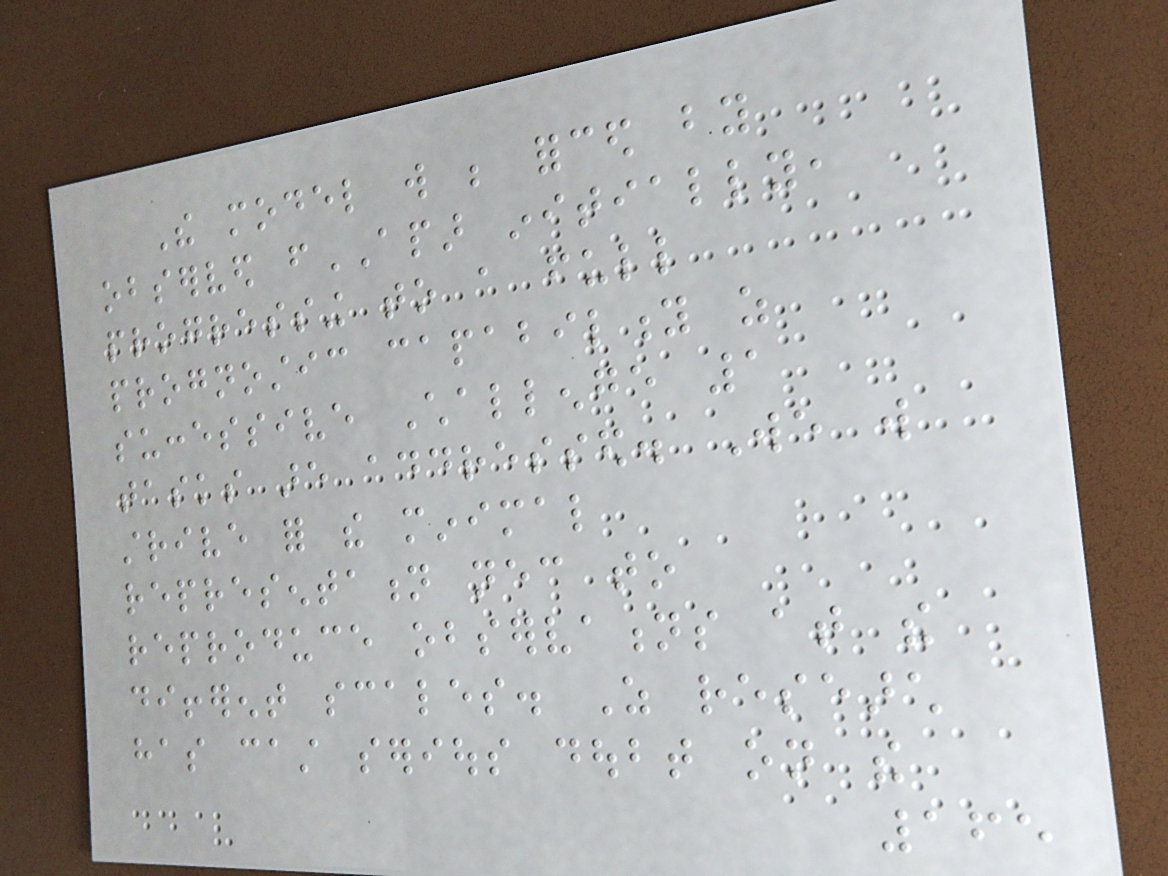The model will be forced by
observed fAPAR initially,
progressing to a full
prognostic capability as
successive Challenge 1
tasks are addressed. We will
strive for the minimal
representation necessary to
reproduce observations at the
different scales. As research
has cast serious doubt on the
165
